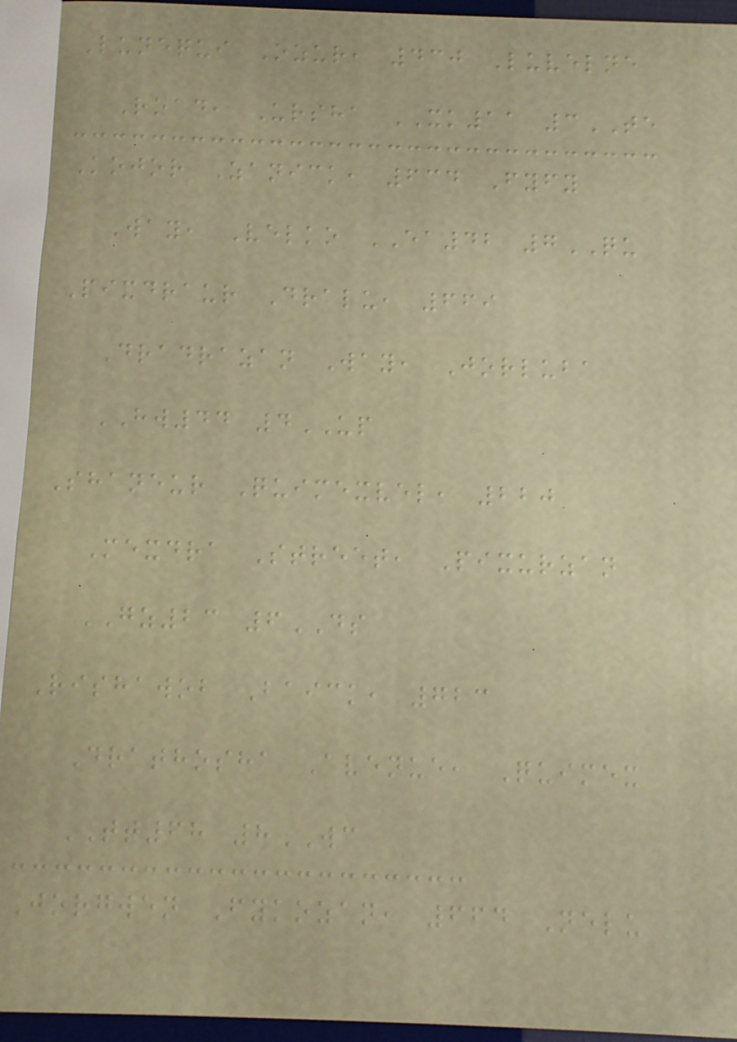Lunequi Ozur, 430 Luvelne
Road, Ursha XK11 3TE
Kojor Zanick, 634 Fyfy
Way, Velko EA42 7QU
Pixdraur Dralu, 669
Dradrazan Way, Jorluba
HW44 4UP
Shaneur Quimexvel, 220
Mexdra Street, Pixurzan
GZ23 6DS
Rishawob Baick, 723
Drathosha Avenue, Quimex
TT68 8WC
Jorgwen Fykozan, 664 Nelu
